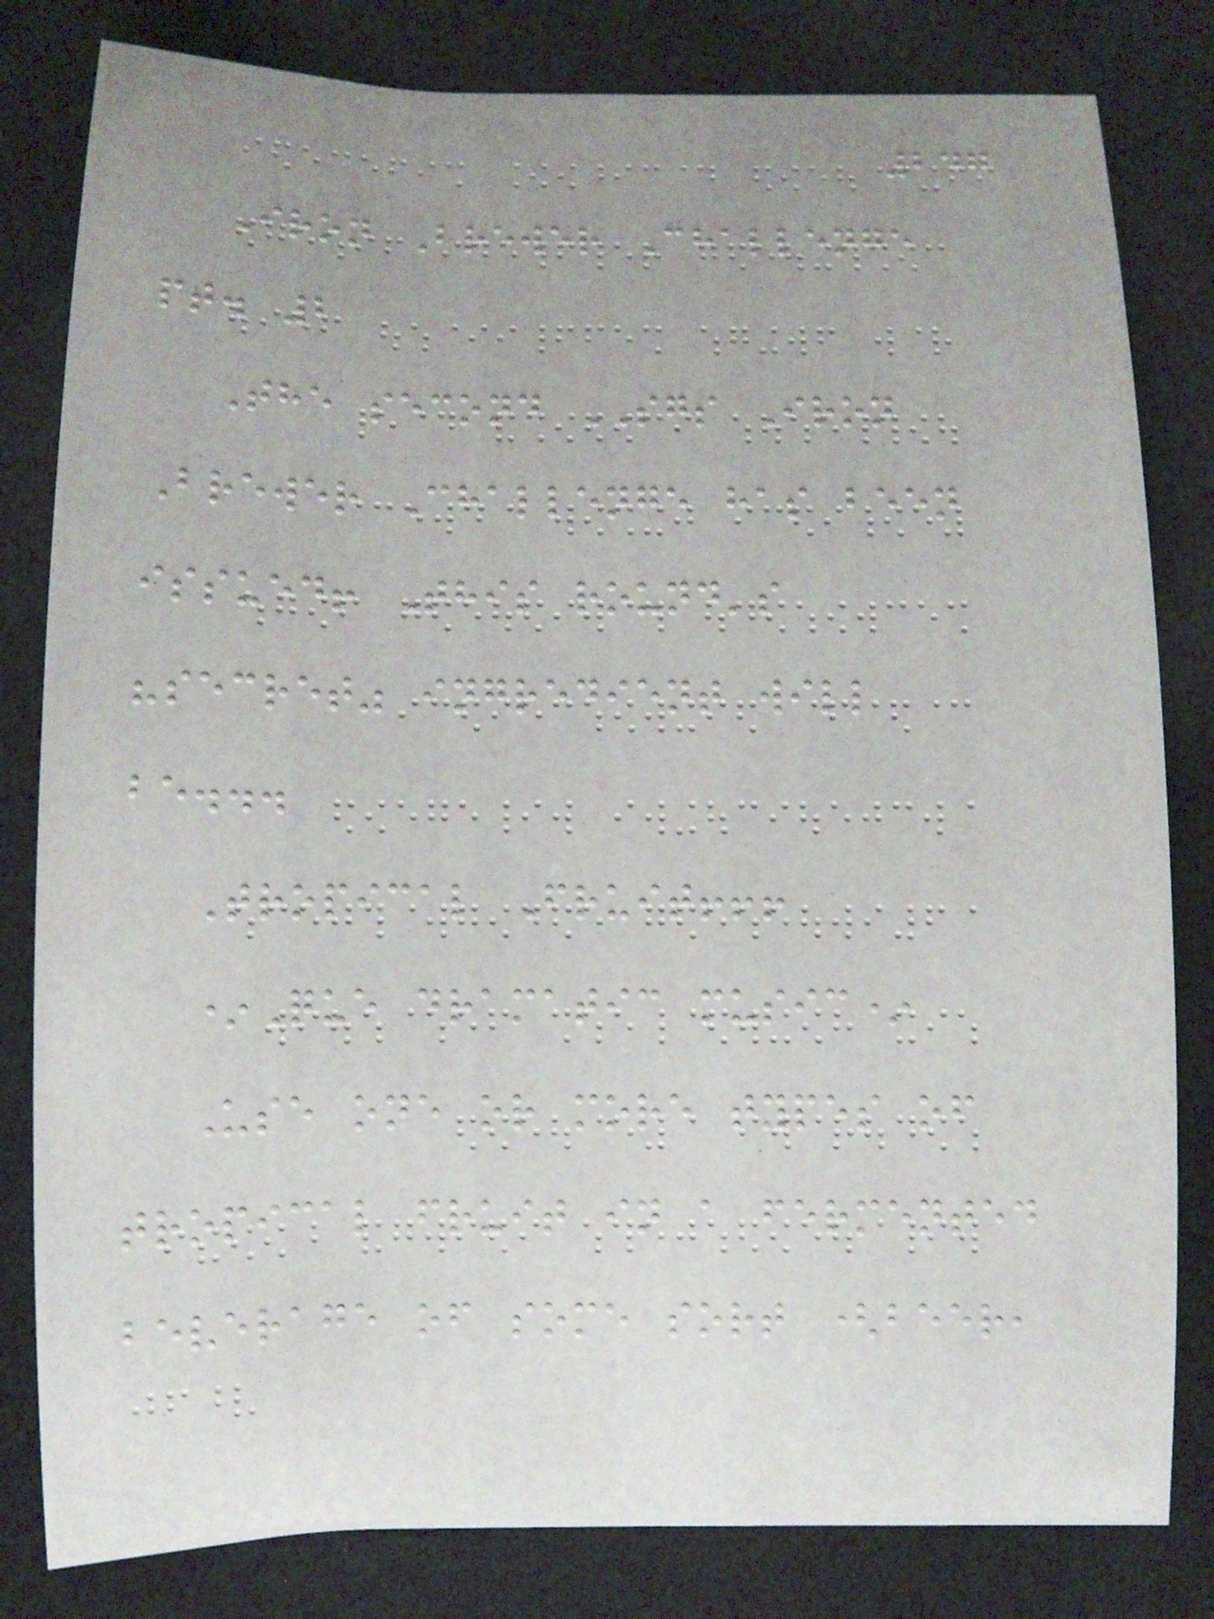247
Iron Brewer Challenge
pt. 2
The second SGS Iron
Brewer Challenge has been
issued! This round's
"secret" ingredient will
be...
Tropical Fruit!!!
*Que dramatic music*
Use one or more types of
tropical fruit in a fermented
beverage of some sort (beer,
